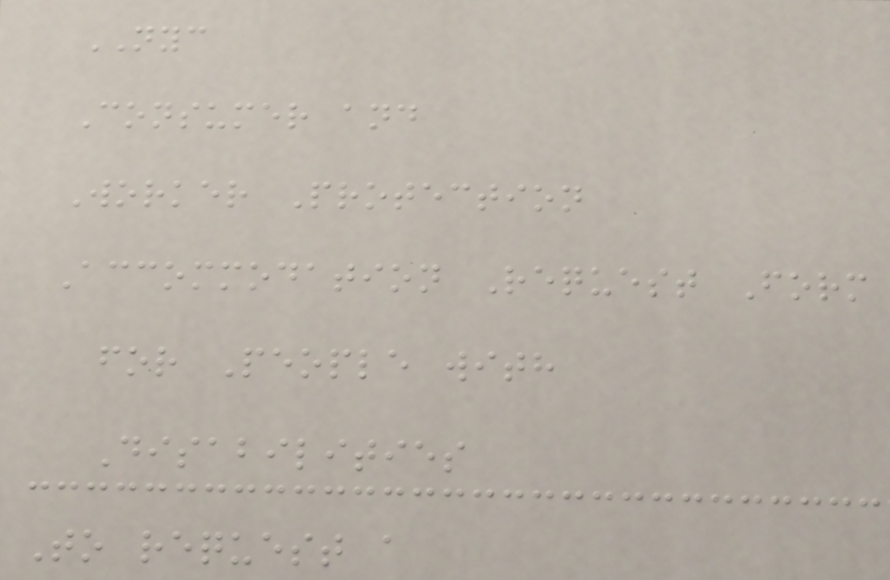NYC
Consumer and
Worker Protection
Accommodation Request Form
for People with
Disabilities
To request a
